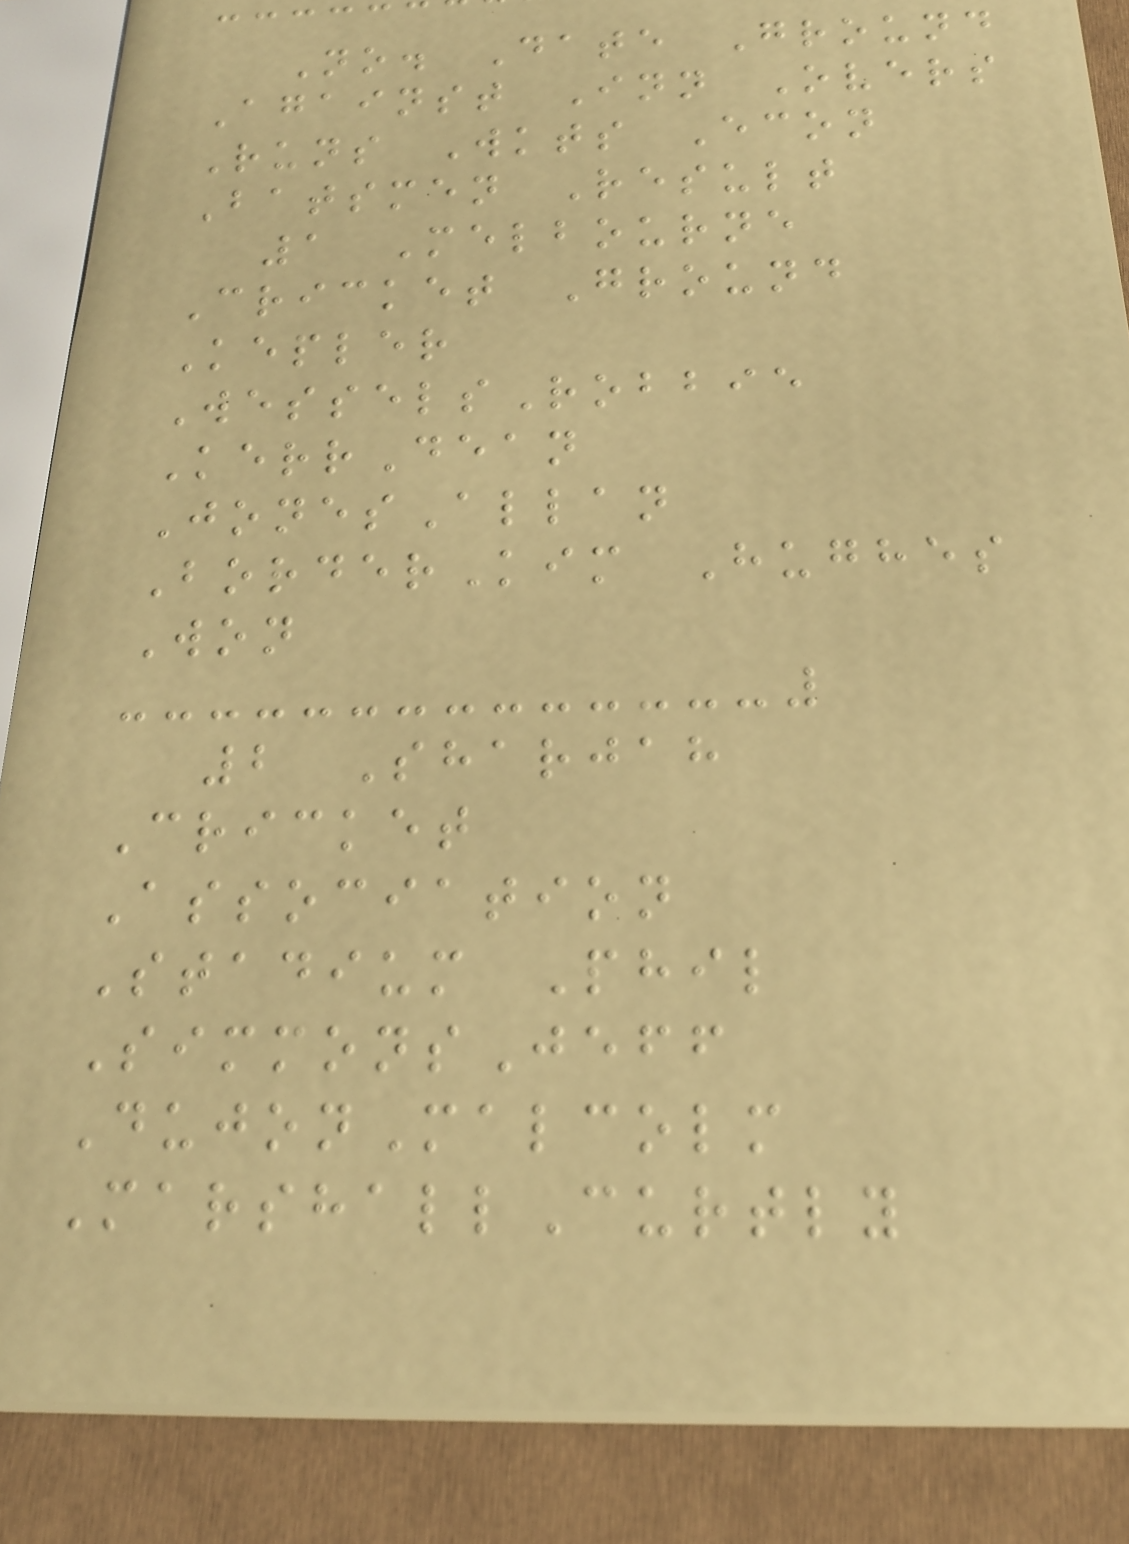No. Date Ground
Against Inn Overs
Runs Wkts Econ
Batsmen Result
1 Melbourne
Cricket Ground
Kepler
WesselsRobbie
KerrDean
JonesAllan
BorderKim Hughes
Won
2 Sharjah
Cricket
Association
Stadium Phil
SimmonsJeff
DujonMalcolm
MarshallCurtly
